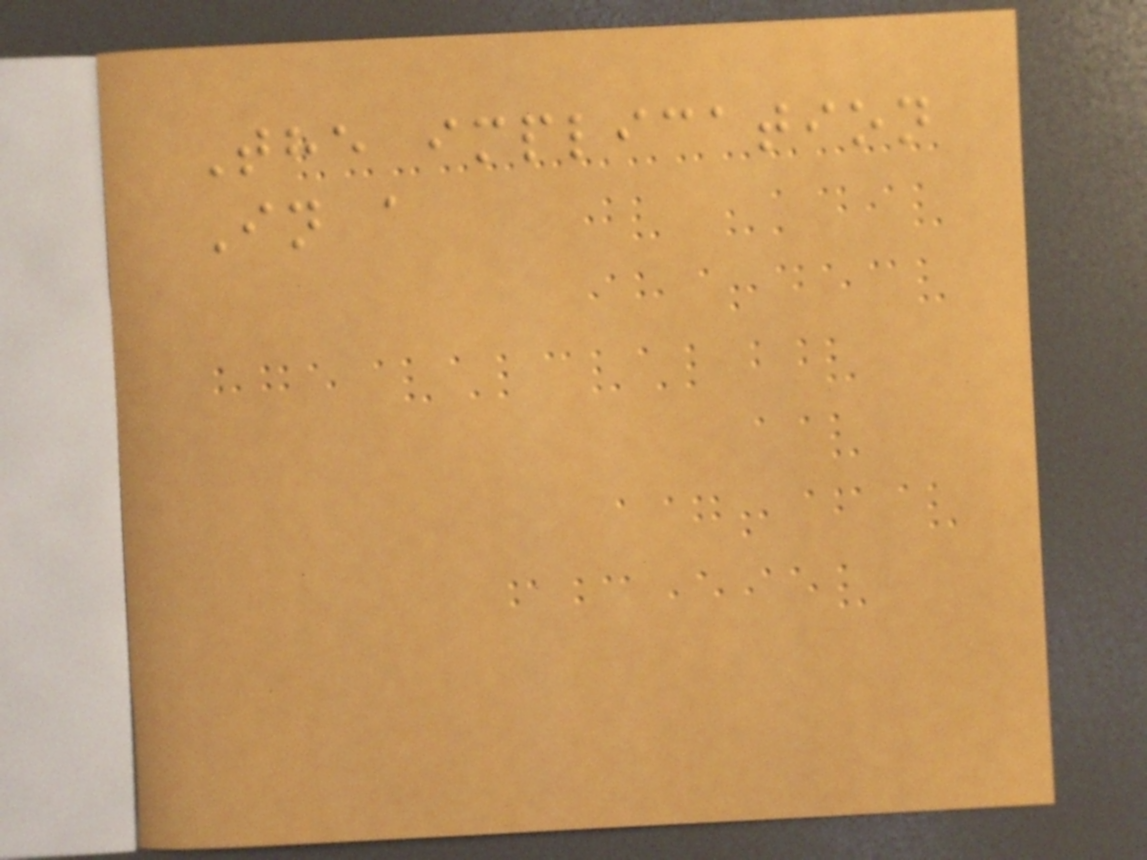The implication
In a
